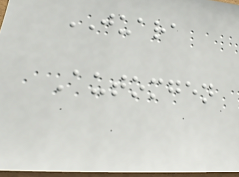JUARA
Automgen
